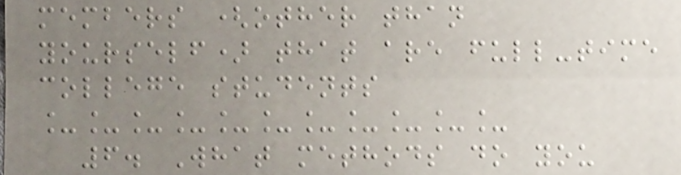members (other than
yourself) that are full-time
college students
___________
6. What methods do you
